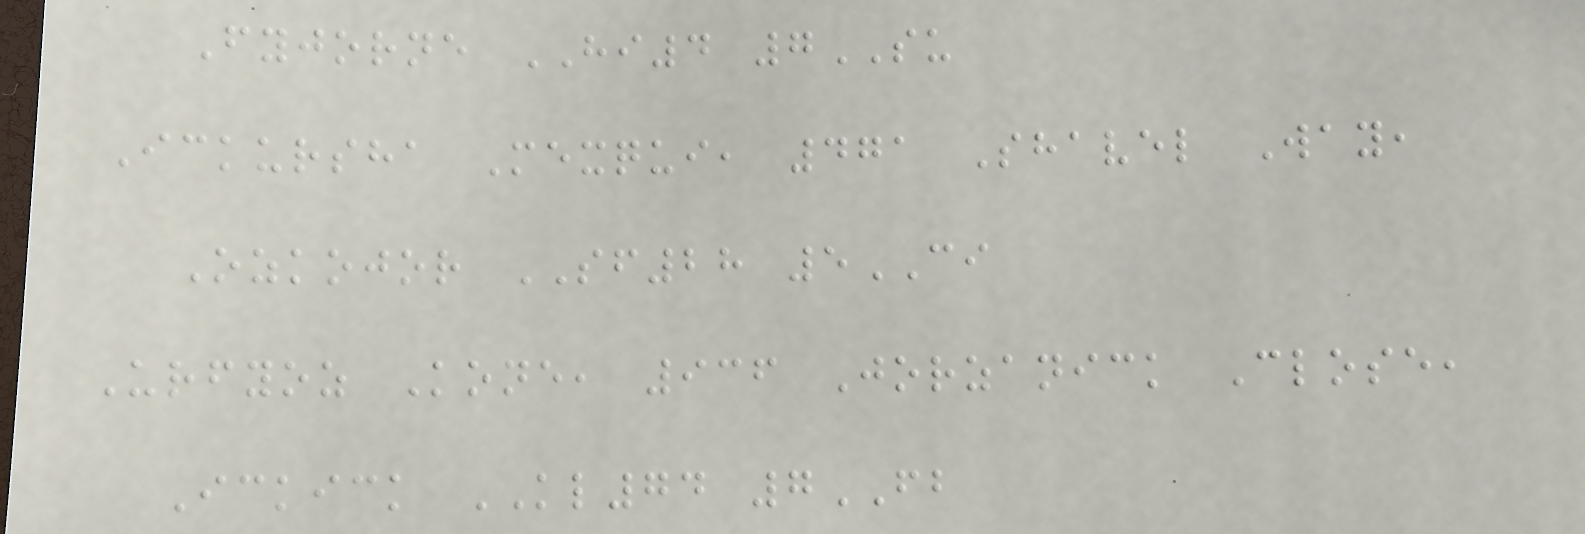Fyjorne HI4 7SU
Ickursha Mexqui, 471 Shavel Way,
Ozkojor SF28 5CI
Urfyoz Kone, 936 Jorzanick Close,
Ickick KL74 7FB
